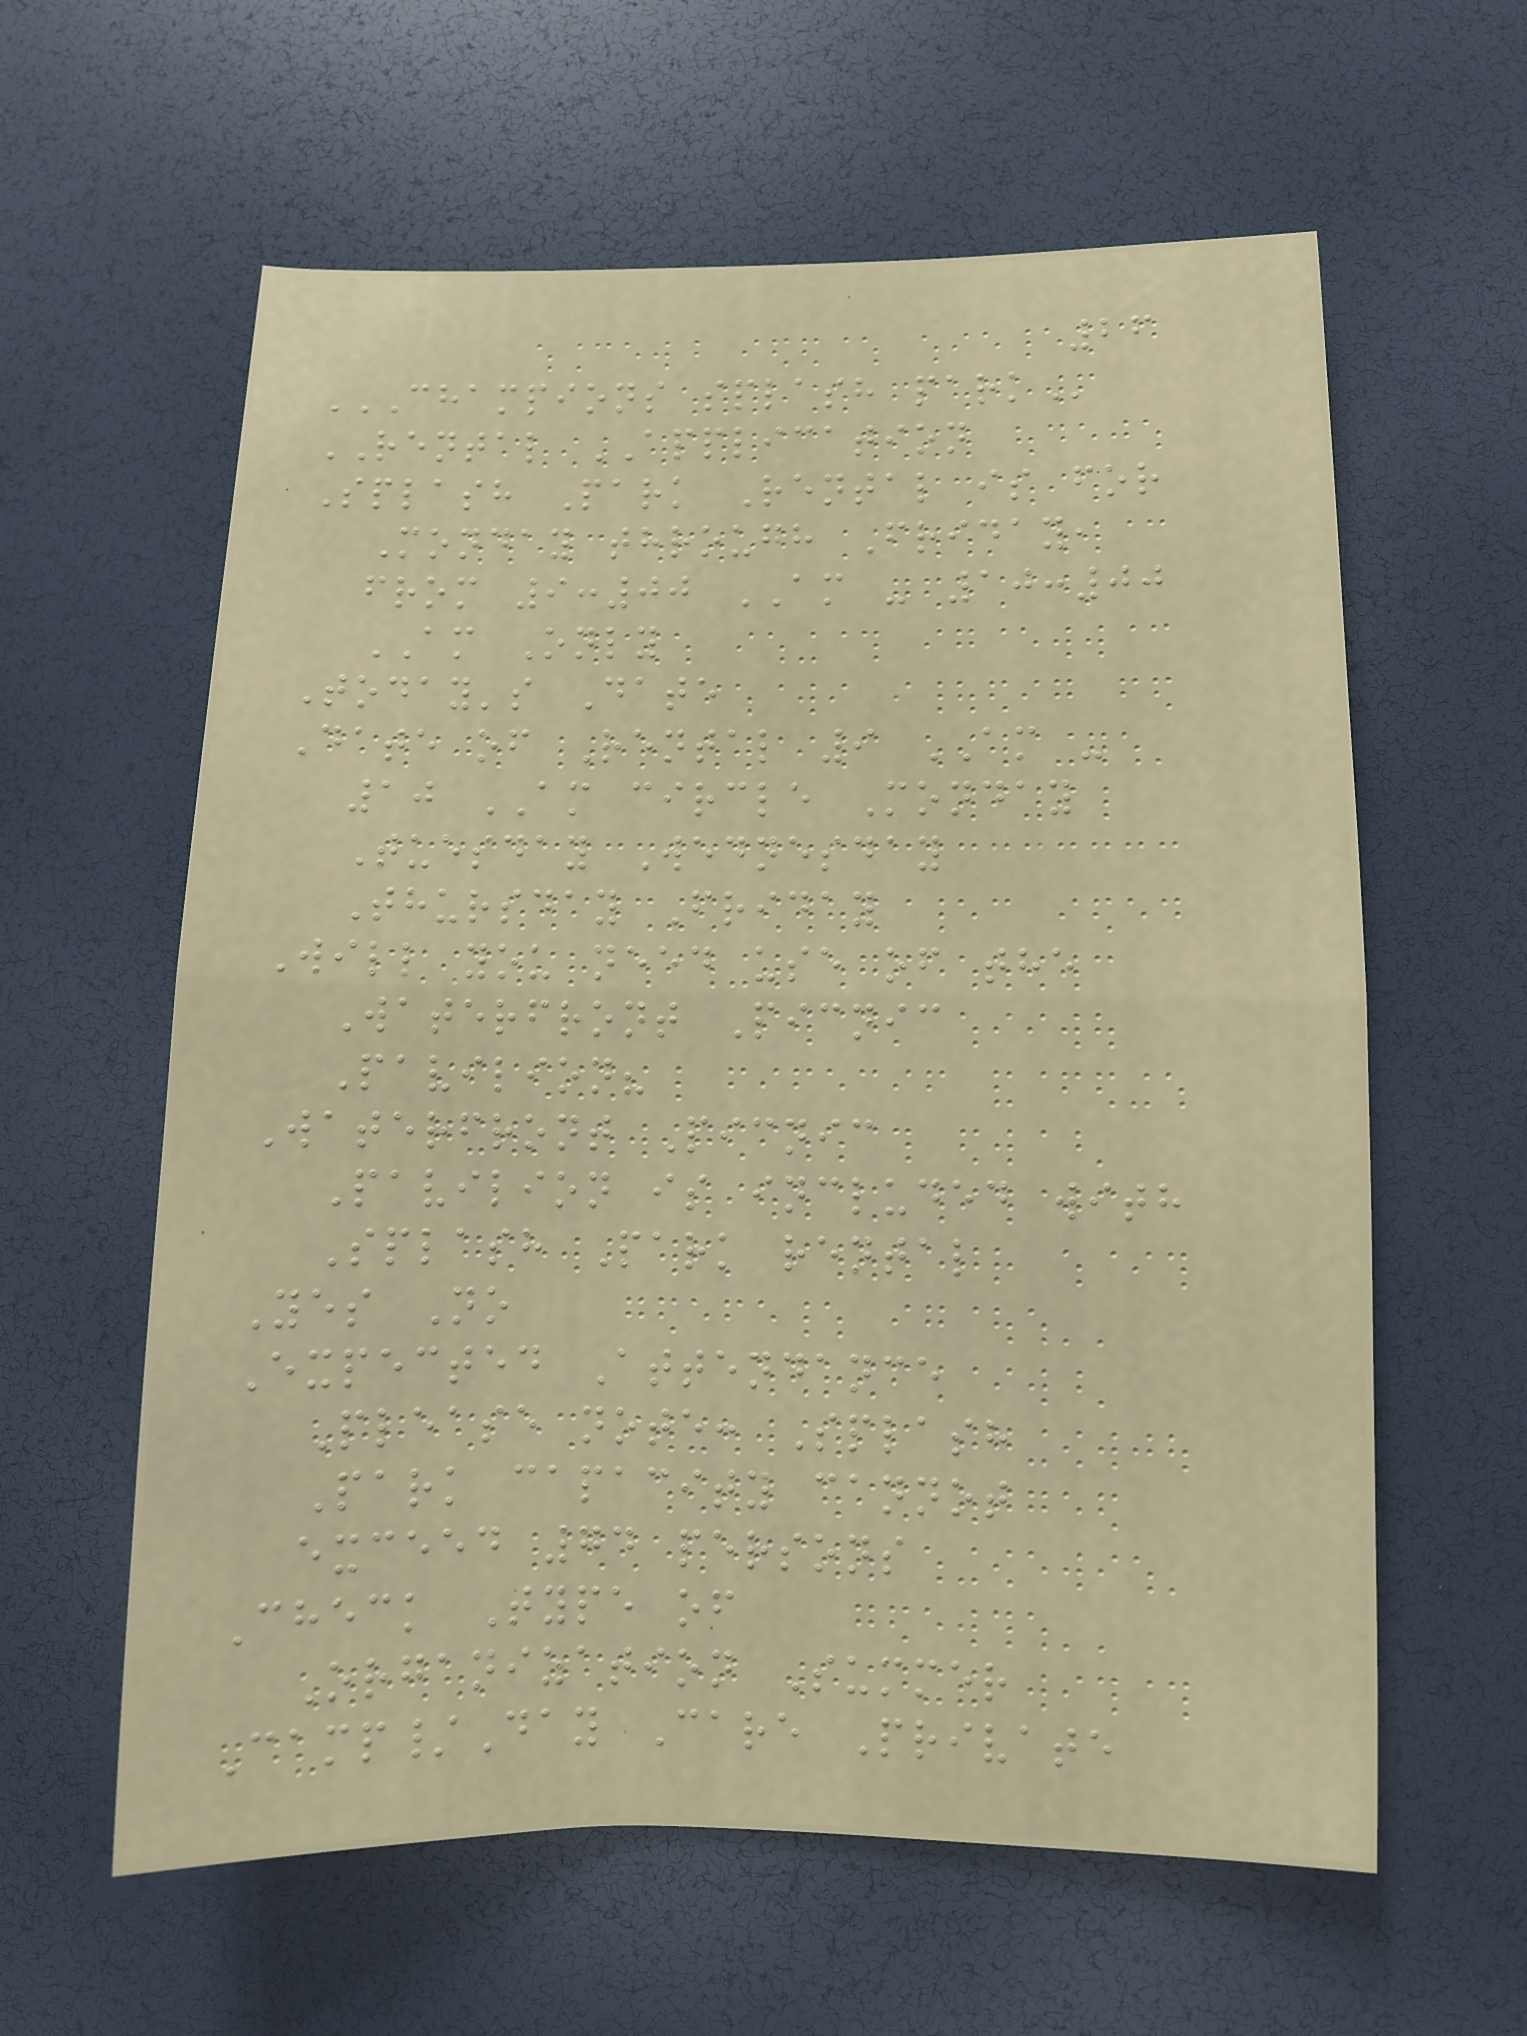26
CHAMPIONS SPLASH PARK
RENTAL APPLICATION
Splash Park Rental is for
Monday through Friday,
from 9:00 AM - 10:00
AM Only
Today's Date
Date of Rental 9 AM -
10 AM circle Monday
Tuesday Wednesday
Thursday Friday
Will you need use of the
Waterfront Picnic
Pavilion?
Waterfront Picnic
Pavilion is included with
Splash Park rental
Yes No
Expected Attendance
Please note: Splash
Park capacity cannot
exceed 74 persons
Check Type of
Organization Summer
Camp/Day Care Private
